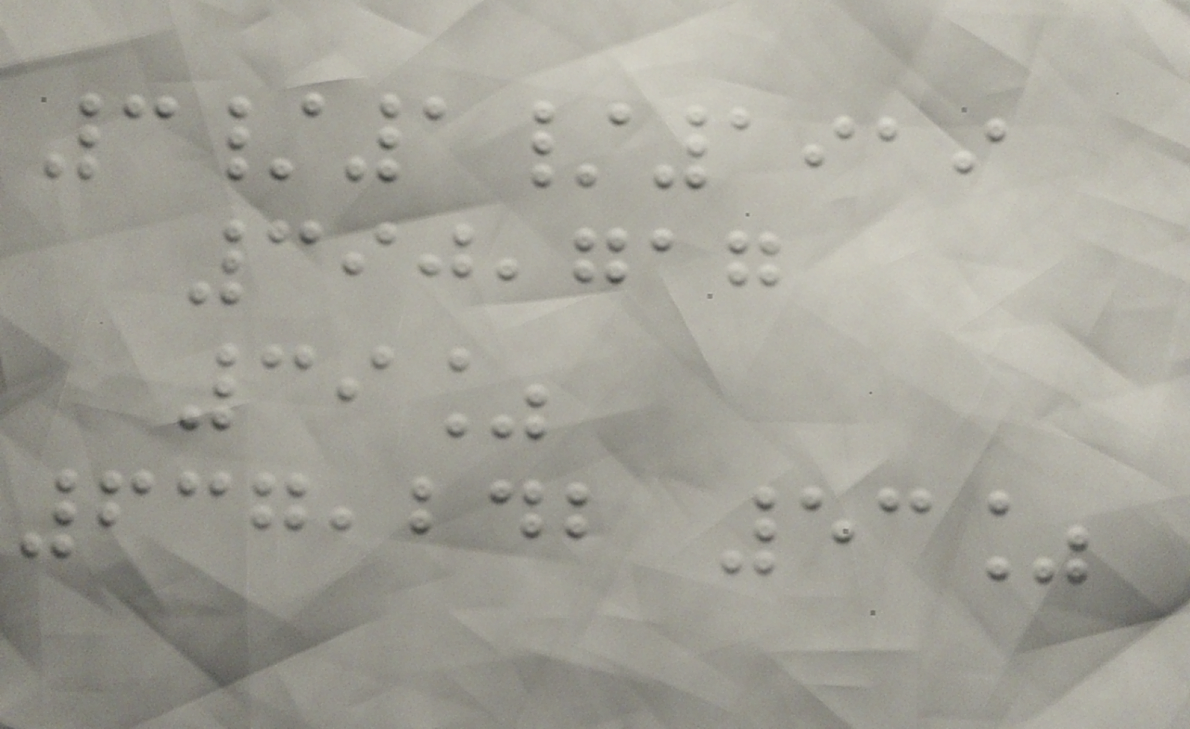3/1/1919
390,717
39%
637,242 53%
